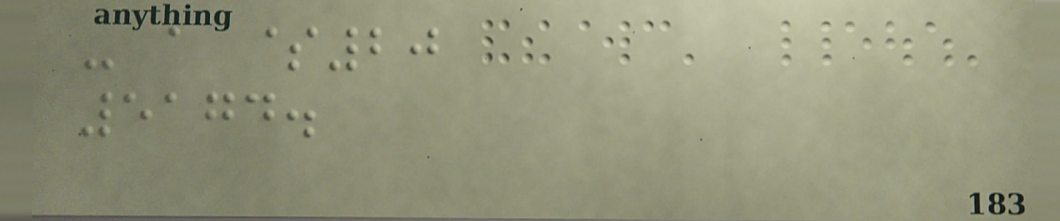- a $20
5174.
